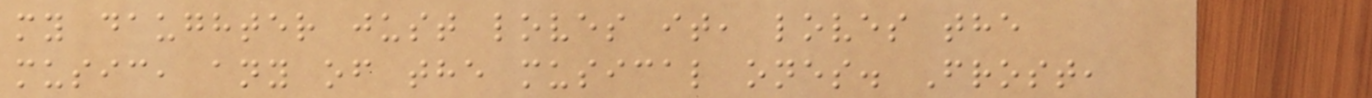my daughter just loves it, loves the
music, any of the musical ones. Frost,
